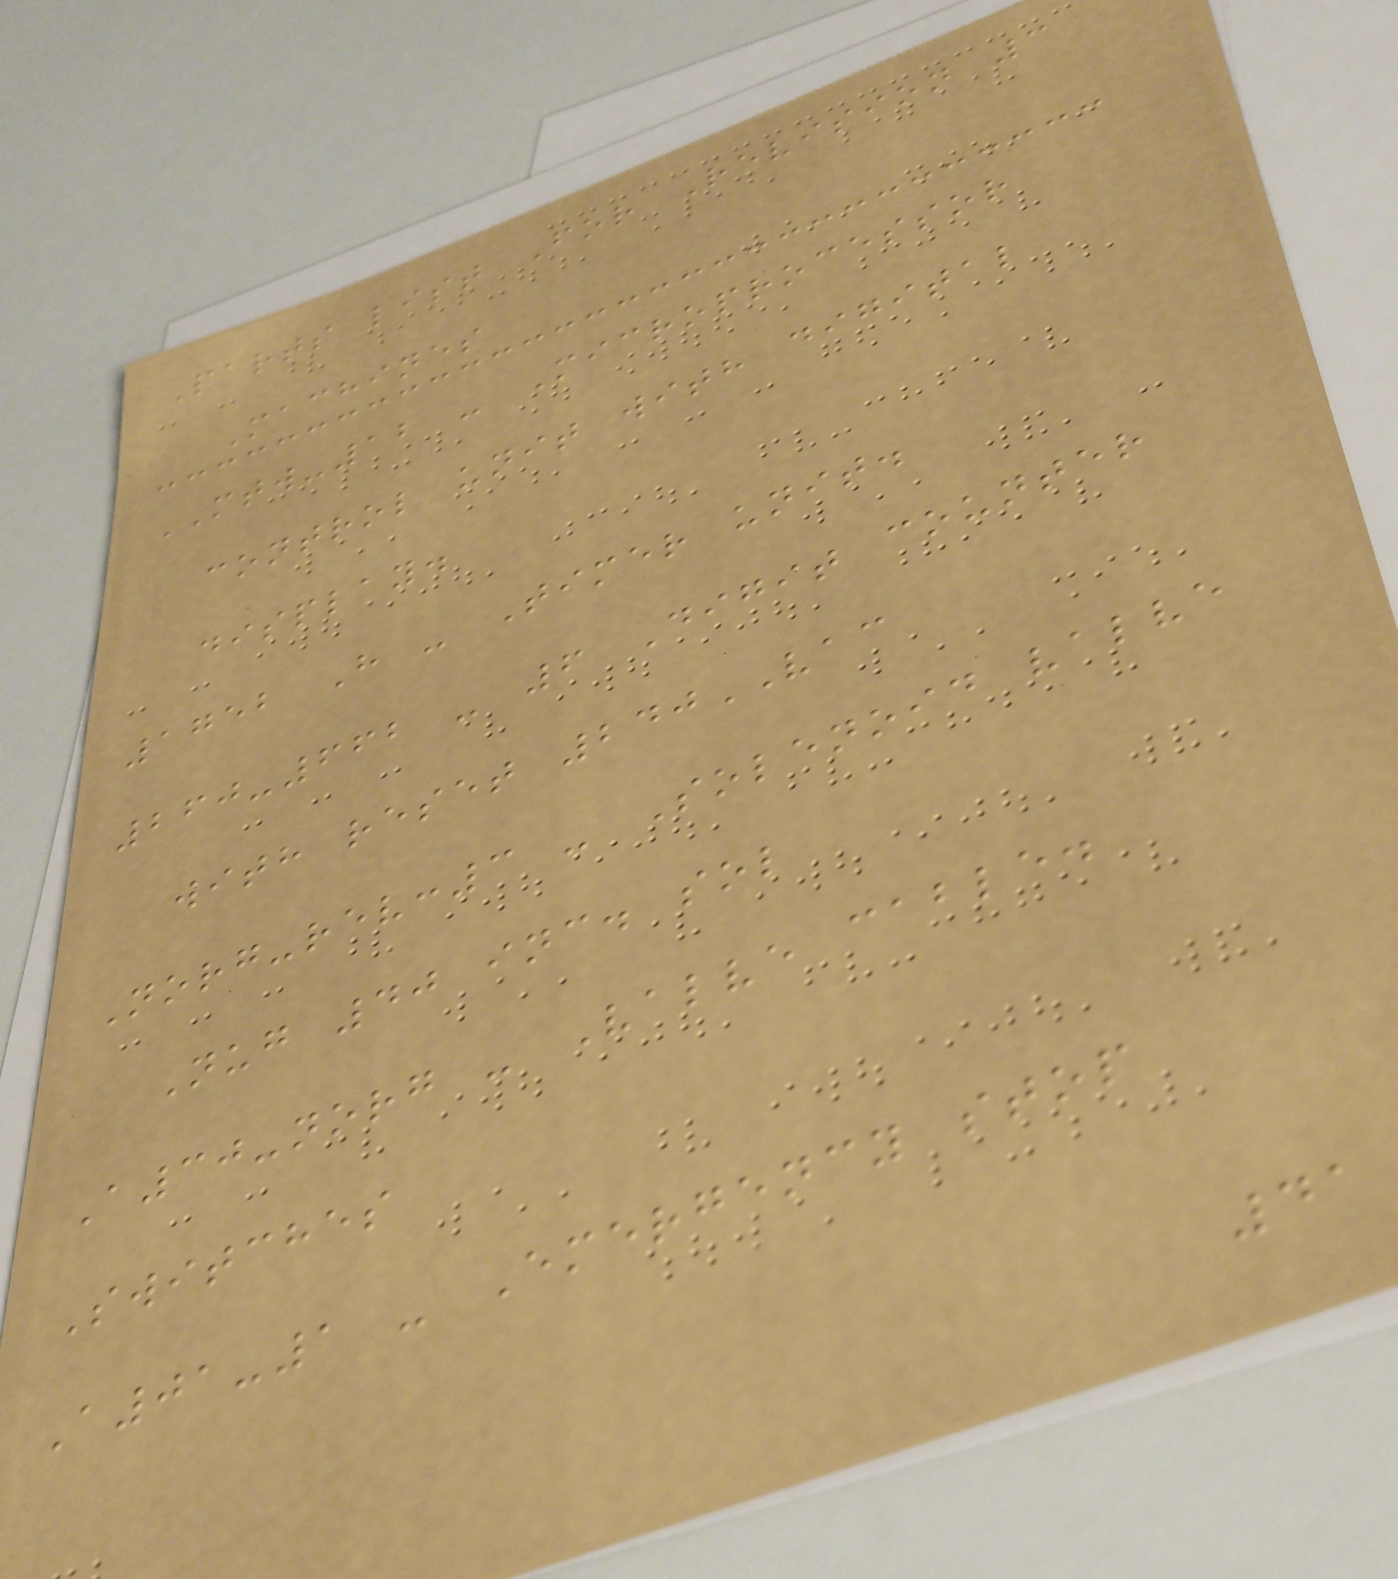Parts list For Revision 3
Machines
MTW-12 - Microprocessor
control unit with digital
display.
1752 H - Timer unit.
260-662 - 6 Digit counter
with reset 240VAC
Norg-rev:3 - Solenoid valve
Nug 40 inc. sol
A30-norg - Valve cable.
Switches
A01-1 - Emergency stop
41
